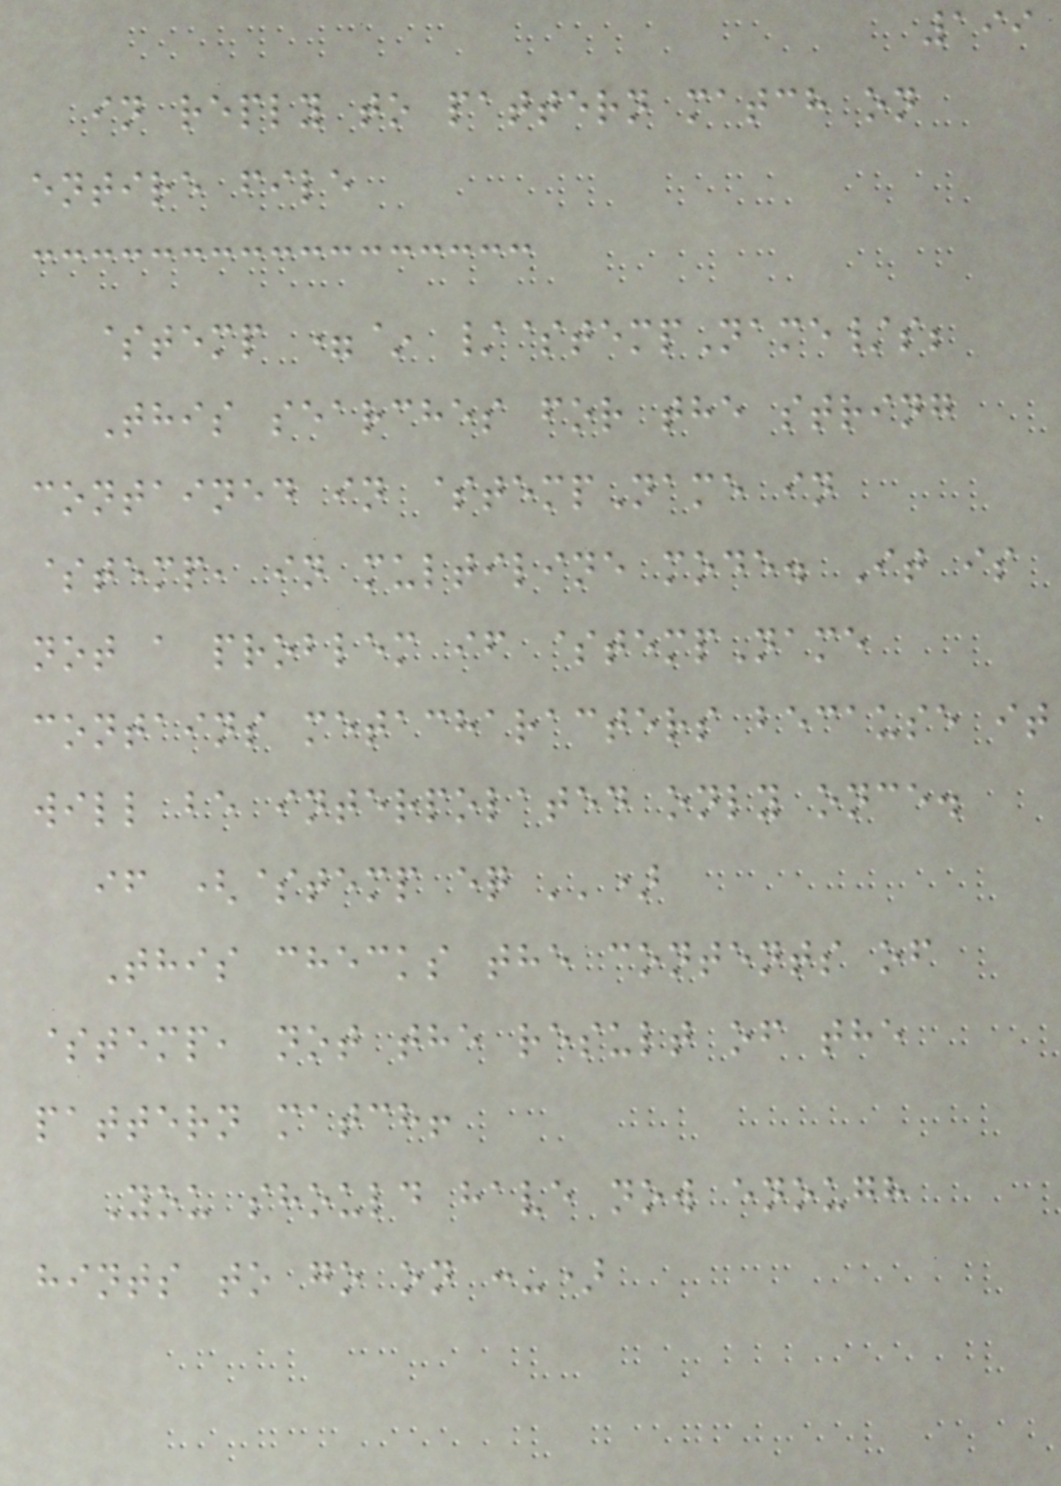199
in reply to pattern match on
entire file
$temp =~ /$tempName/s;
This searches for the string
contained in $tempName in
$temp, in multiline mode. It is
not a problem if $tempName
contains metacharacters because it
will be interpolated only once.
if ($temp eq '')
This checks the contents of
$temp, not the result of the
pattern match!
You should have now enough
hints to go on :-)
